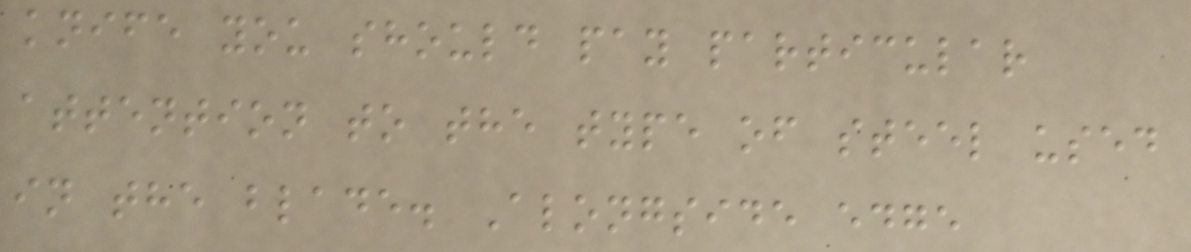knife you should pay particular
attention to the type of steel used
in the blade. Alongside edge
